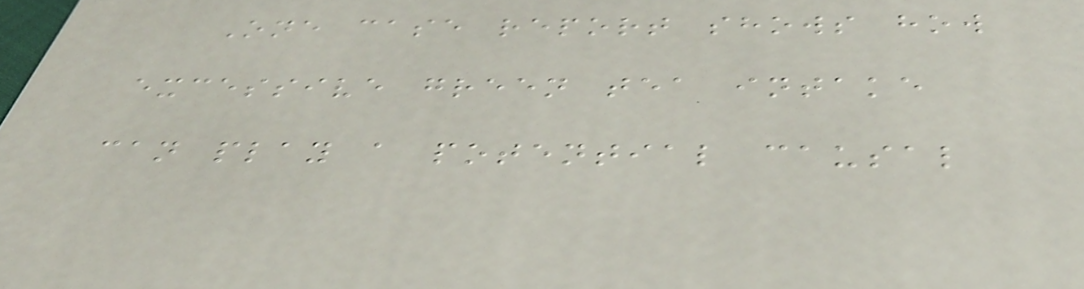One case report shows how
excessive green tea intake
can play a potential causal
